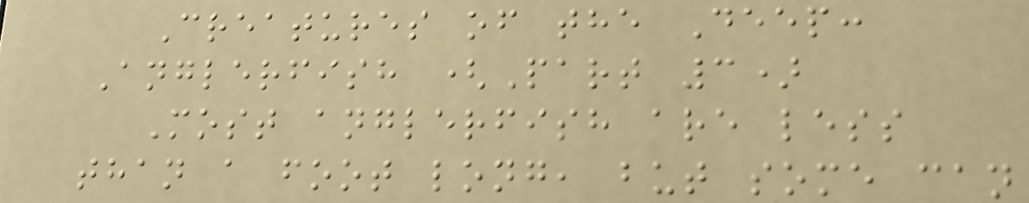Creatures of the Deep:
Anglerfish (Part 3)
Most anglerfish are less
than a foot long, but some can
